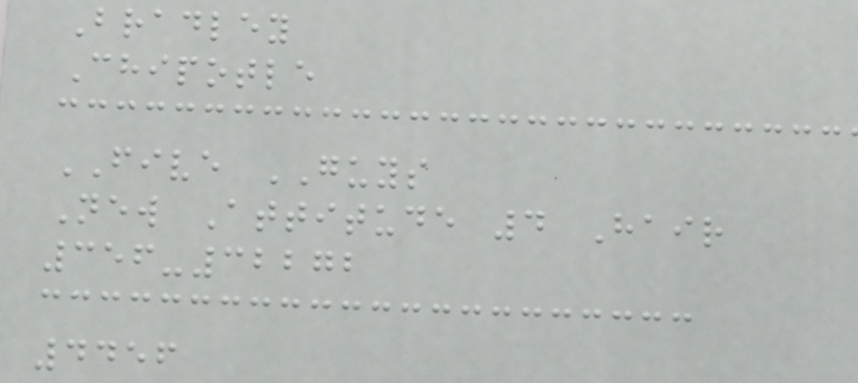Bradley
Chipotle
FIVE GUYS
New Attitude 4 Hair
356-32272
4456
